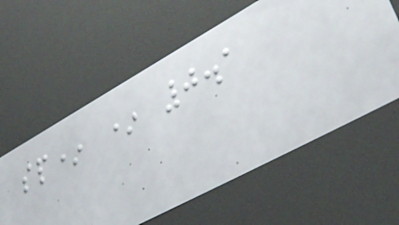sp* * 0.1
